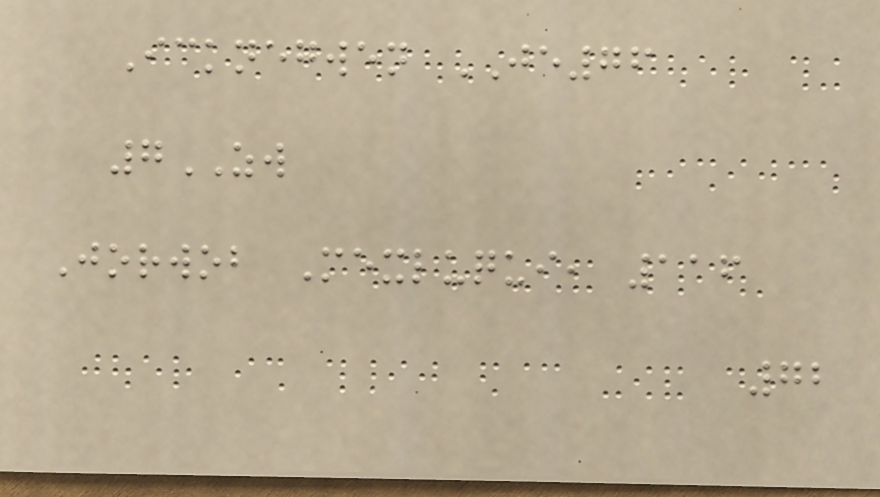Icknegwen JE76
7ZW
Jorwob Mexluqui, 116
72
